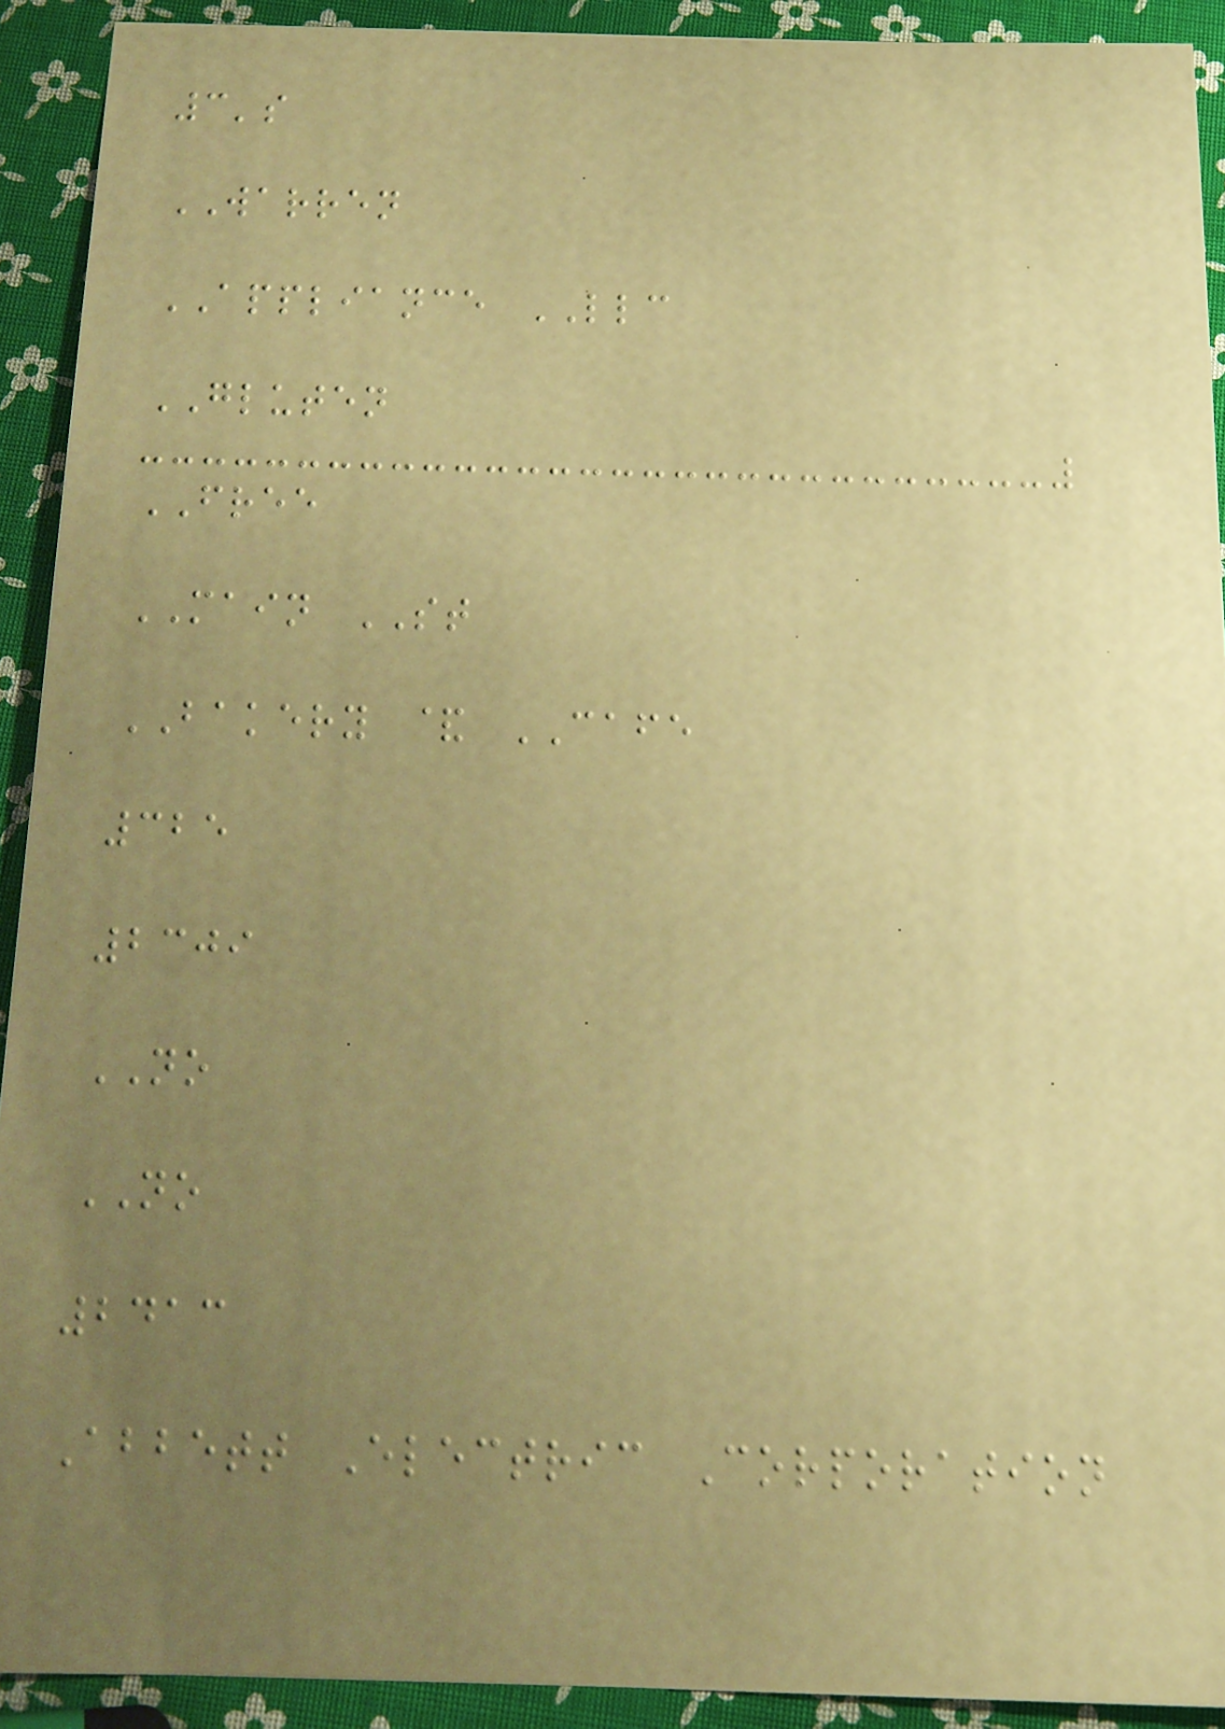3's
WARREN
APPLIANCE LLC
GLUTEN
FREE
MAIN ST
BAKERY & CAFE
325
2309
NO
NO
2413
Abbett Electric Corporation
